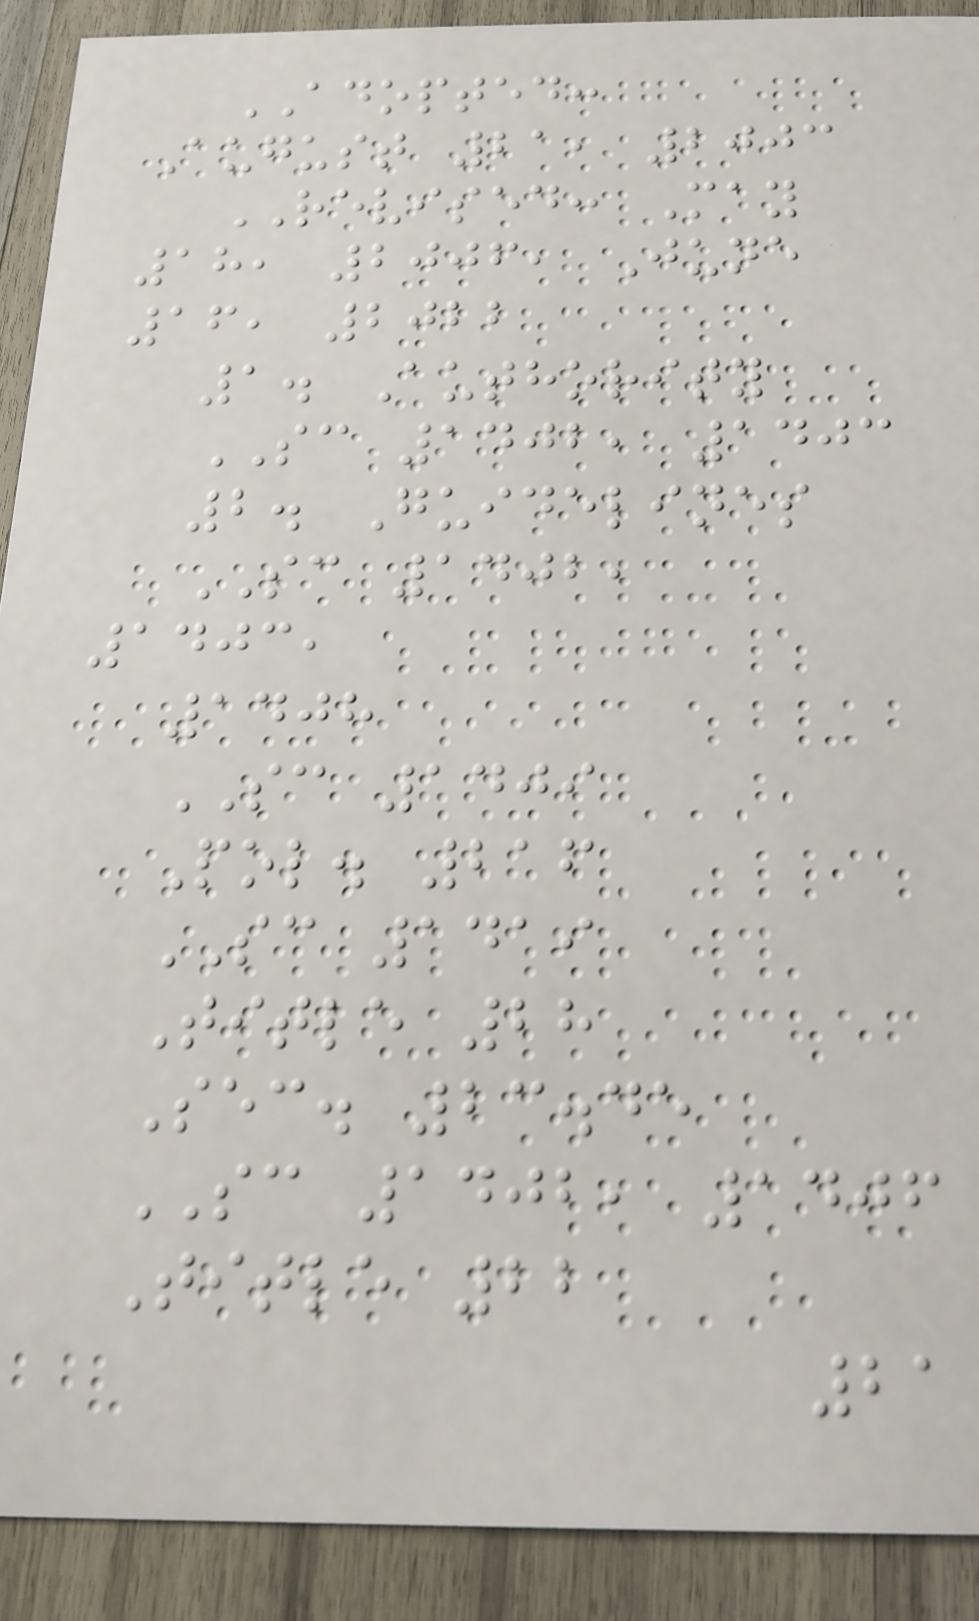ADOPTED:
August 21, 2003
REVISED: May
18, 2006, June
16, 2022
1. Authority
SC 1402, 1403
2. Guidelines
SC 1402,
1403,
1408
SC 1409
Pol. 216
SC 1419
Title 28
Sec. 23.45
SC 1402, 1406
Title 22
21
